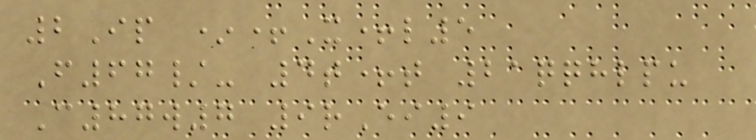2Ip *+X+l5
F67/- 4t+t 21qqhlpu
C87w7 9rEi9
